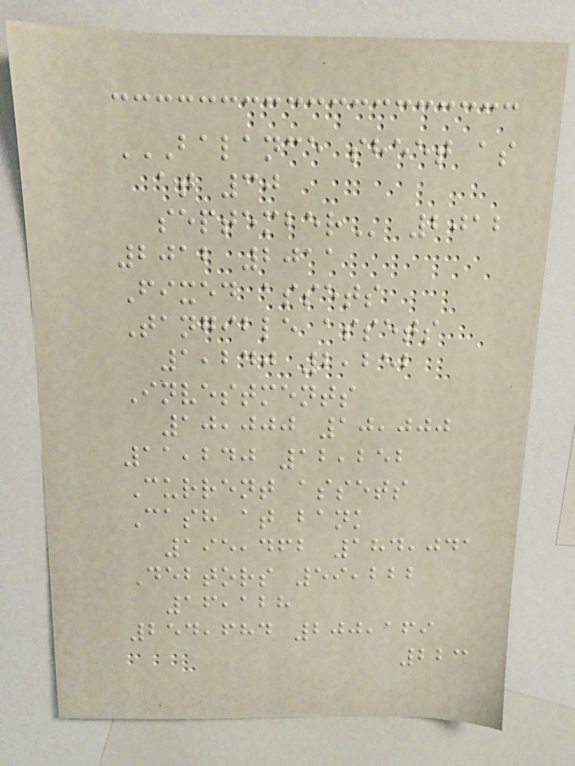BALANCE SHEET AS
AT 30
SEPTEMBER 2012
2012 2011
Fixed assets
Tangible assets
1,240 2,252
Investments
10,000 10,000
11,240 12,252
Current assets
Cash at bank
195,462 184,041
Debtors 59,222
16,128
254,684 200,169
223
